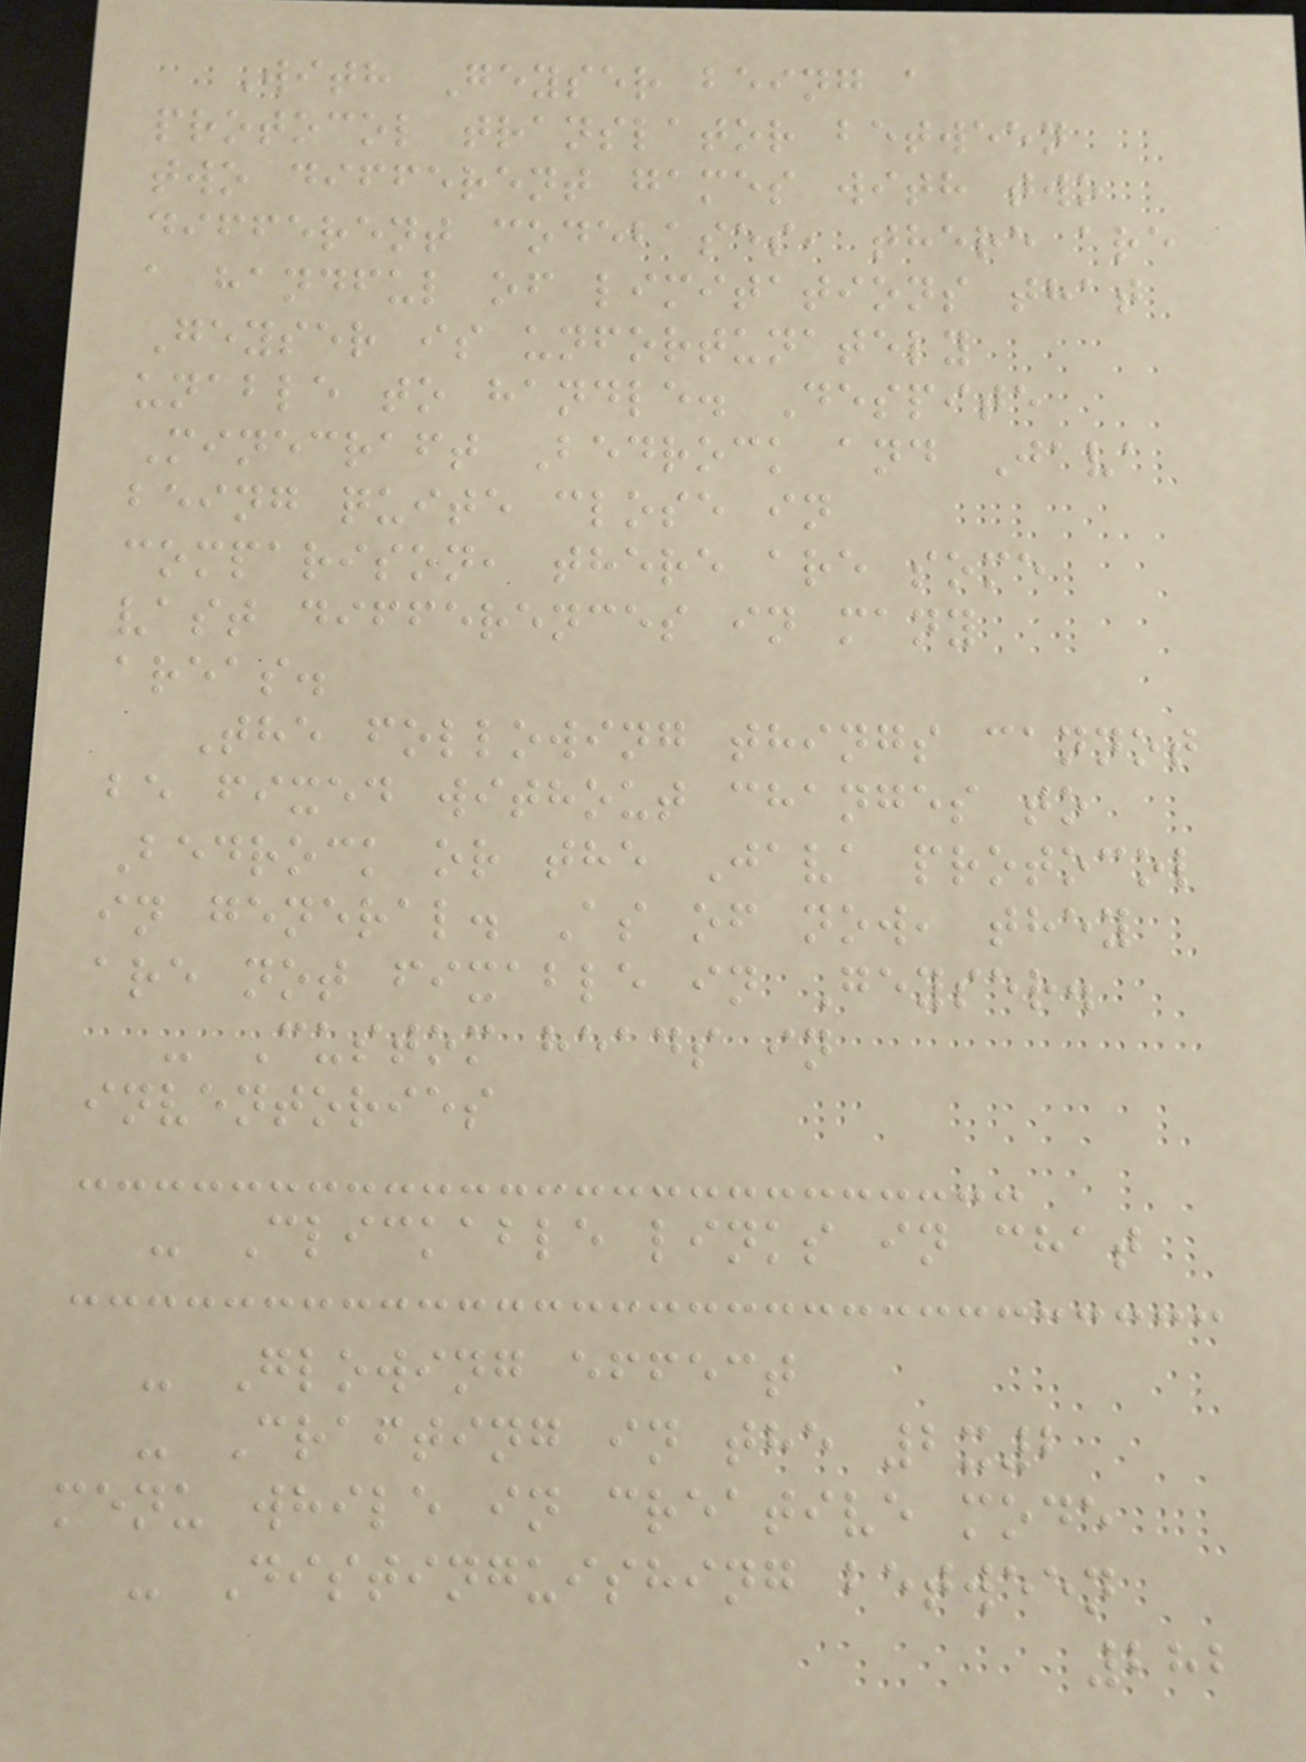With Geyser being a
protocol translator between
two different games with two
different codebases, there are
a handful of limitations that
Geyser is unfortunately
unable to handle. Despite
Minecraft Bedrock and Java
being quite close in
comparison, there are some
vast differences in many
areas.
The following things cannot
be fixed without changes to
Bedrock or the Java protocol
in general. As of now, they
are not fixable in Geyser.
- Custom heads in
inventories
- Clickable links in chat
- Glowing effect
- Crafting in the 2x2
menu while in creative mode
- Distinguishing between
282
